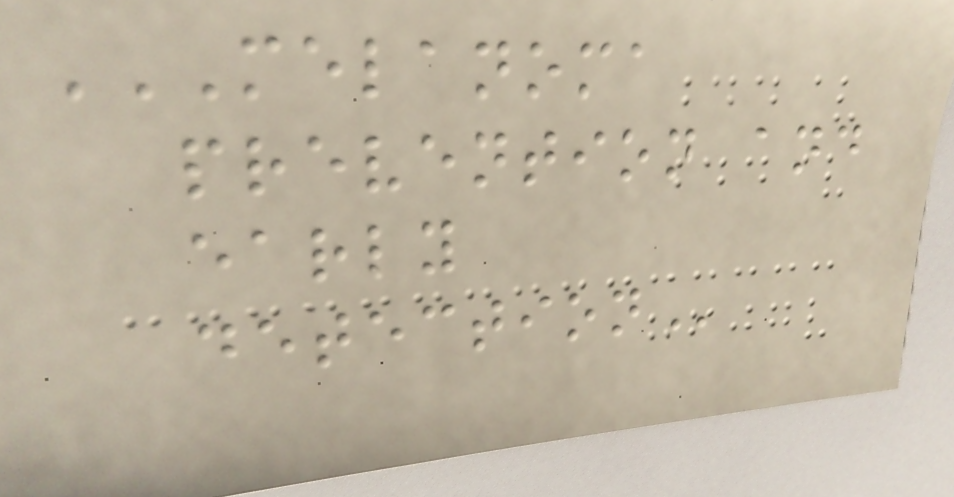MELANOMA
PREVENTION AND
EARLY
DETECTION
